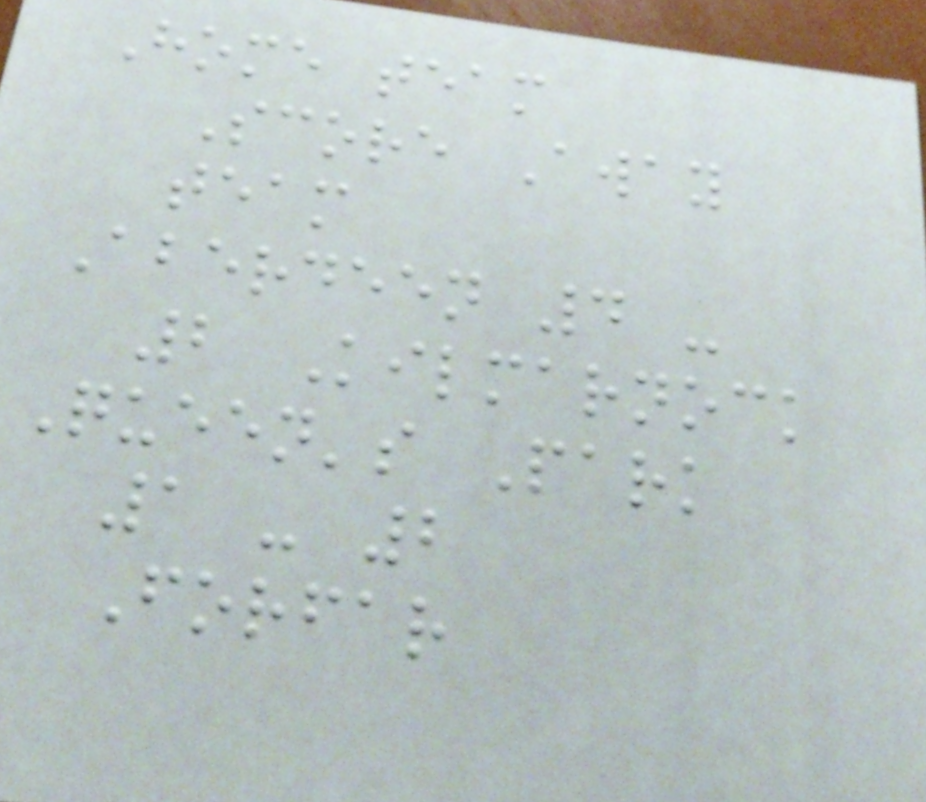Home team
Score Away
team
Aberdeen 4 -
2 Kilmarnock
Queen's Park
1 - 2
Forfar
